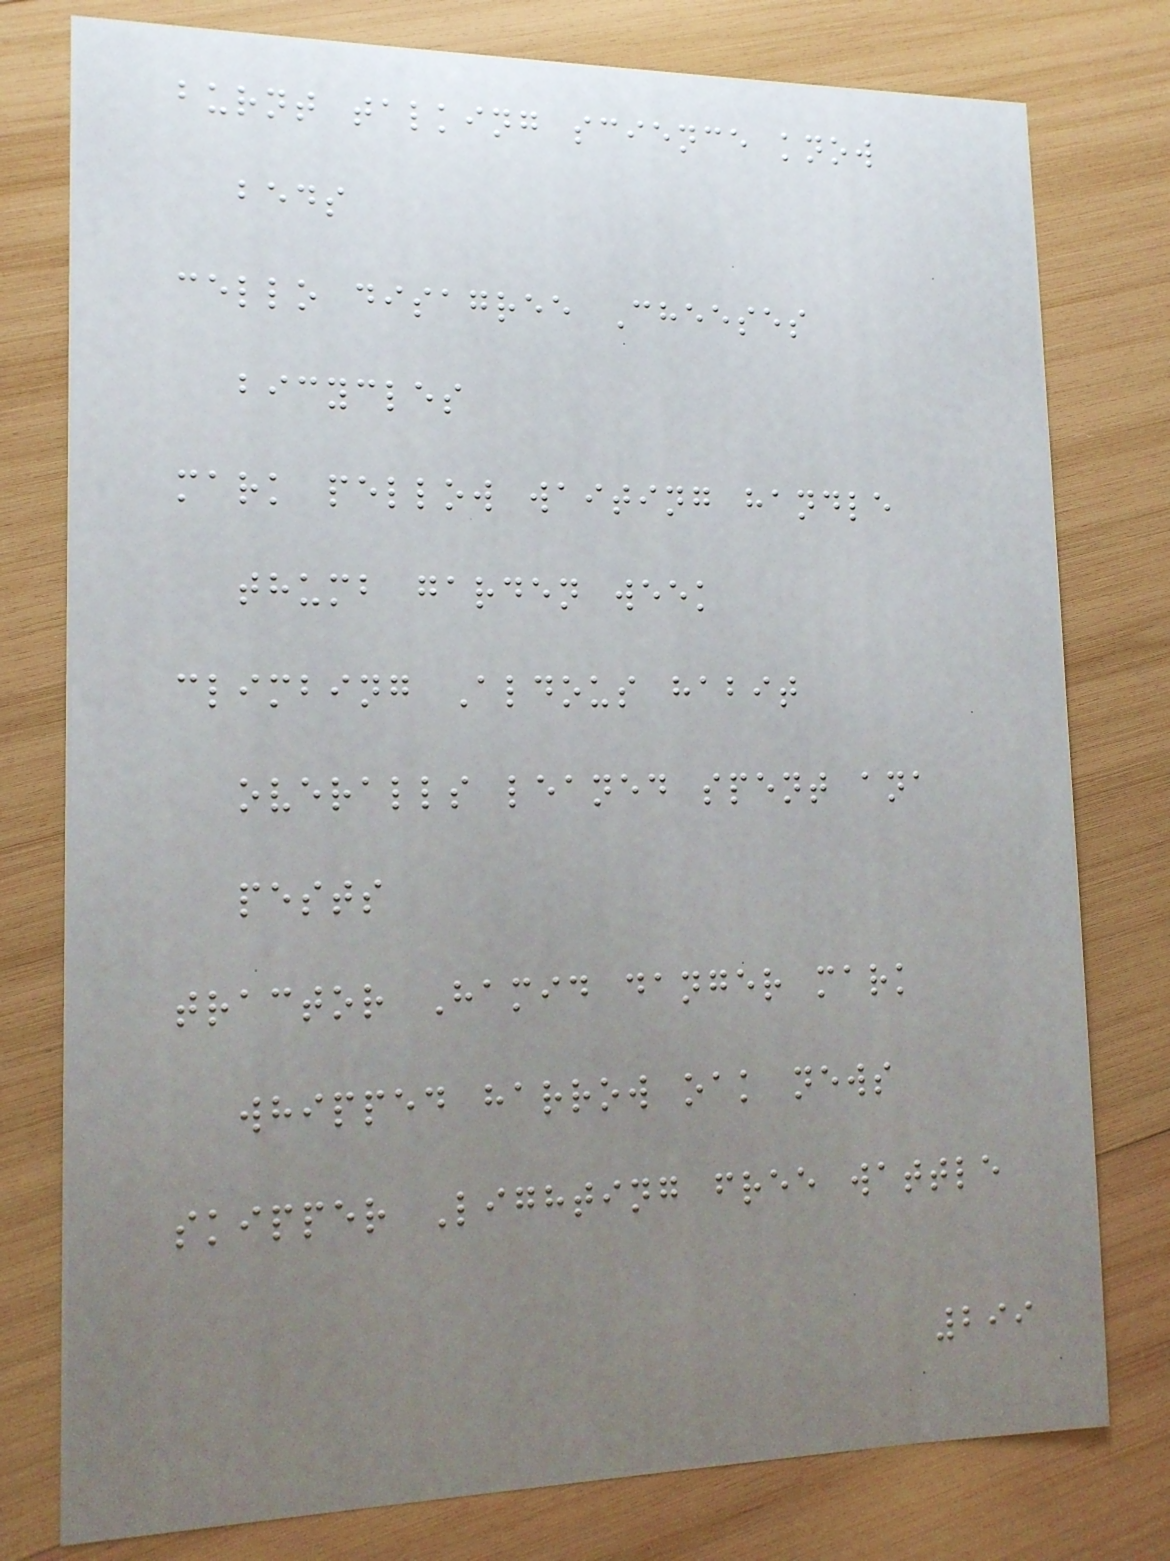burnt talking science know
beds
cello disagree Cheeses
bicycles
mark pellow waiting handle
thumb garden week
climbing Aldous habit
overalls leaned spent ana
pests
tractor Hamid danger mark
whipped harrow oak news
skipper Lighting free wattle
299
